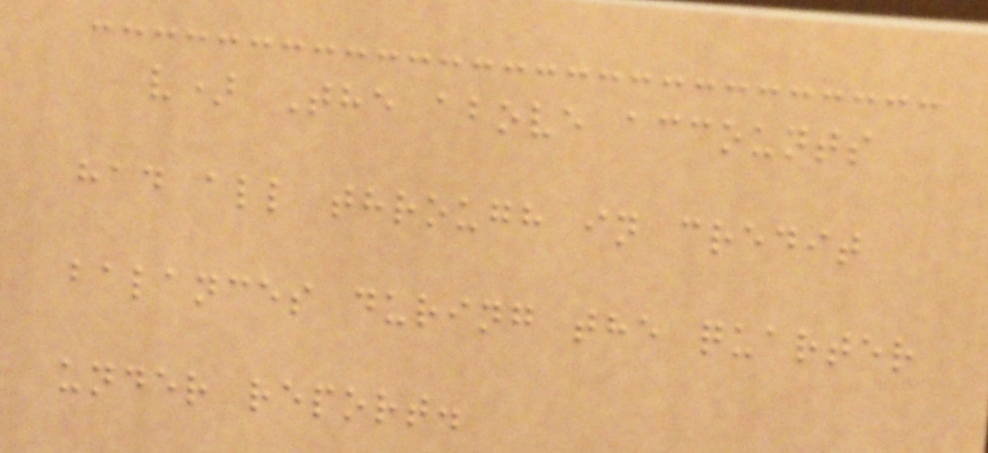v) The above accounts
had all through in credit
balances during the quarter
under report.
